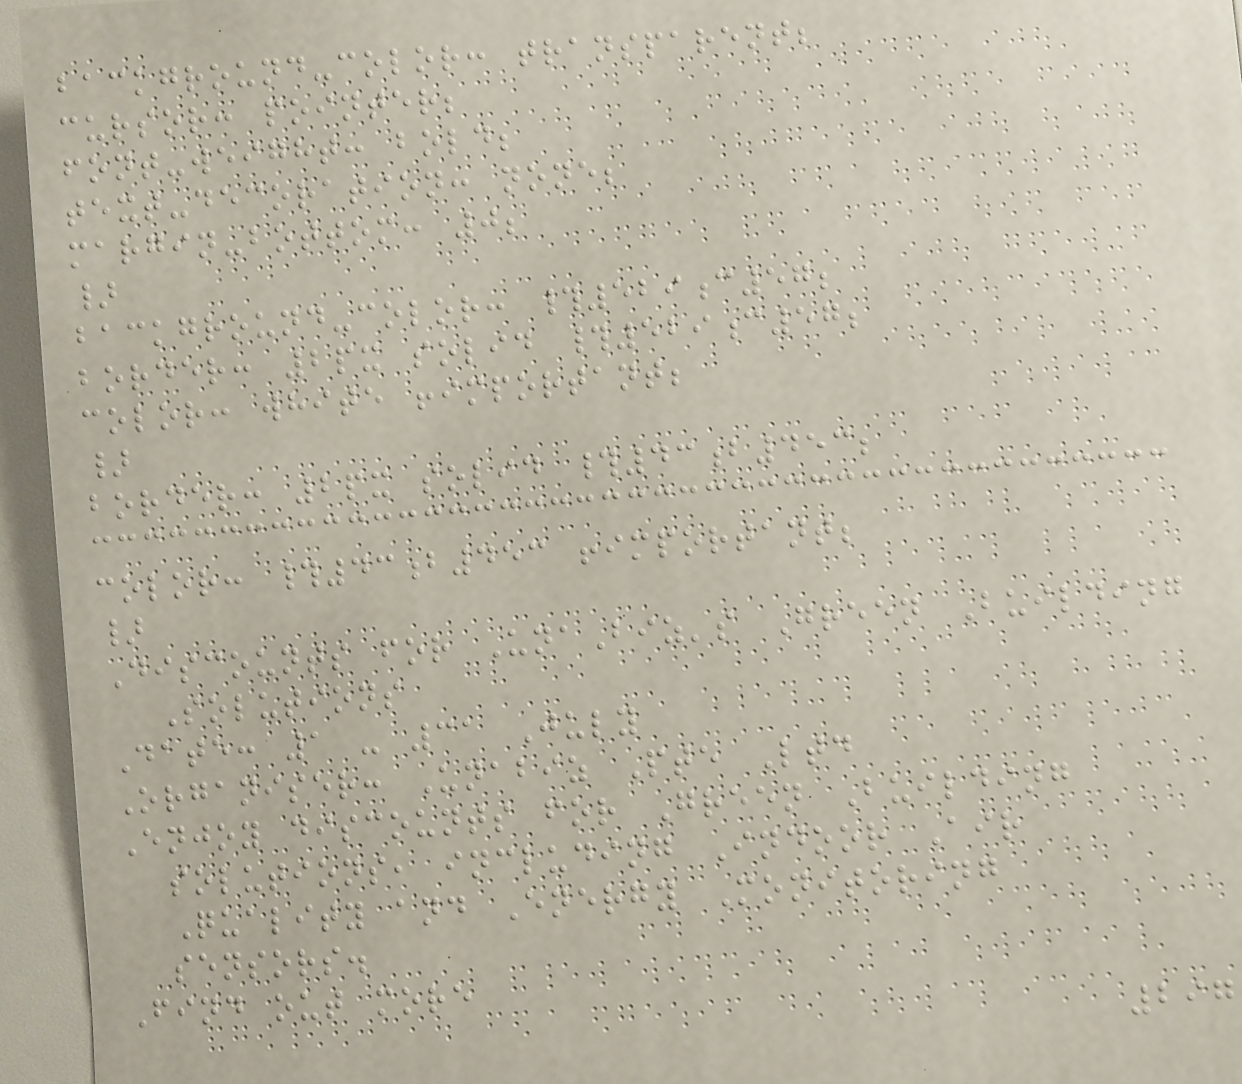background-color: transparent;
cursor: pointer;
font-weight: bold;
text-decoration: none;
margin-bottom: 0;
}
background-color: #529c57;
border: 2px solid #529c57;
color: white !important;
}
border: 2px solid #43b453;
color: #43b453 !important;
}
Discounts for UnaBiz's Green Building
Solutions
Date: 1 - 31 July
Organiser: Unabiz Pte Ltd
Enjoy discounts for Green Building
solutions, including Indoor Air
Quality and Energy Monitoring
sensors.
Find out more
297
